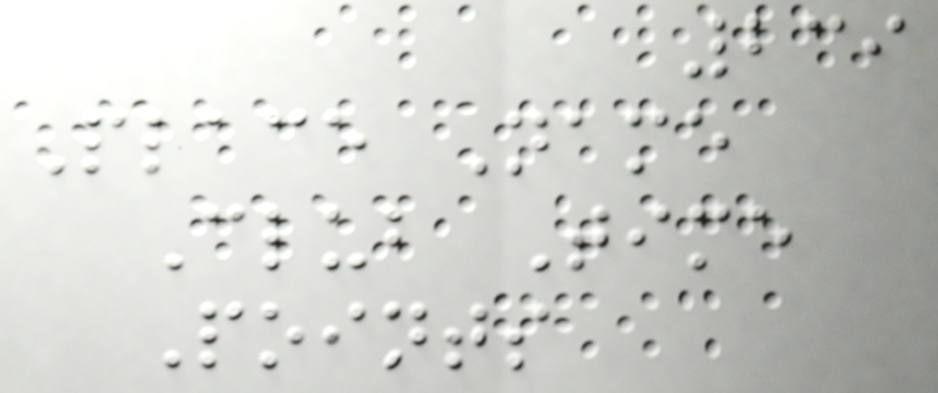239
Place Name
Club Time
Points
